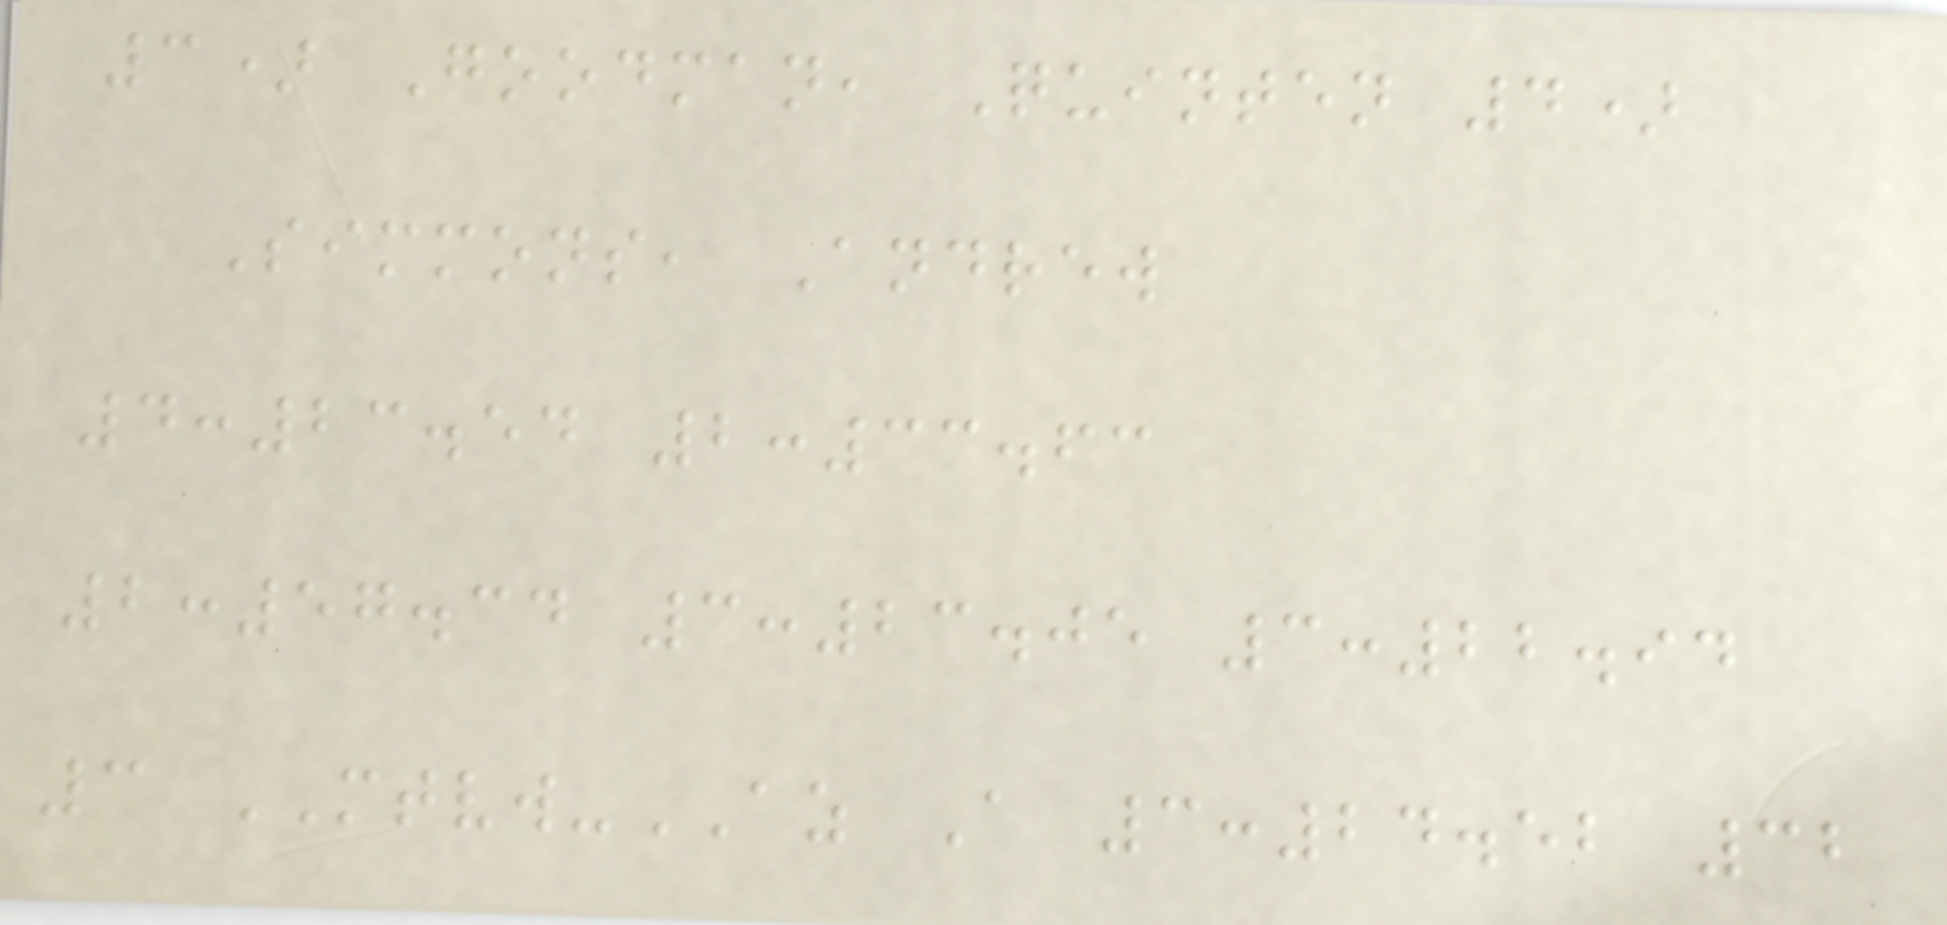3) Goodman, Quinten 4)
Simmons, Andrew
4:23.54 2:33.63
2:57.34 3:23.05 3:22.94
3 MTVW-AZ A 3:24.52 32
